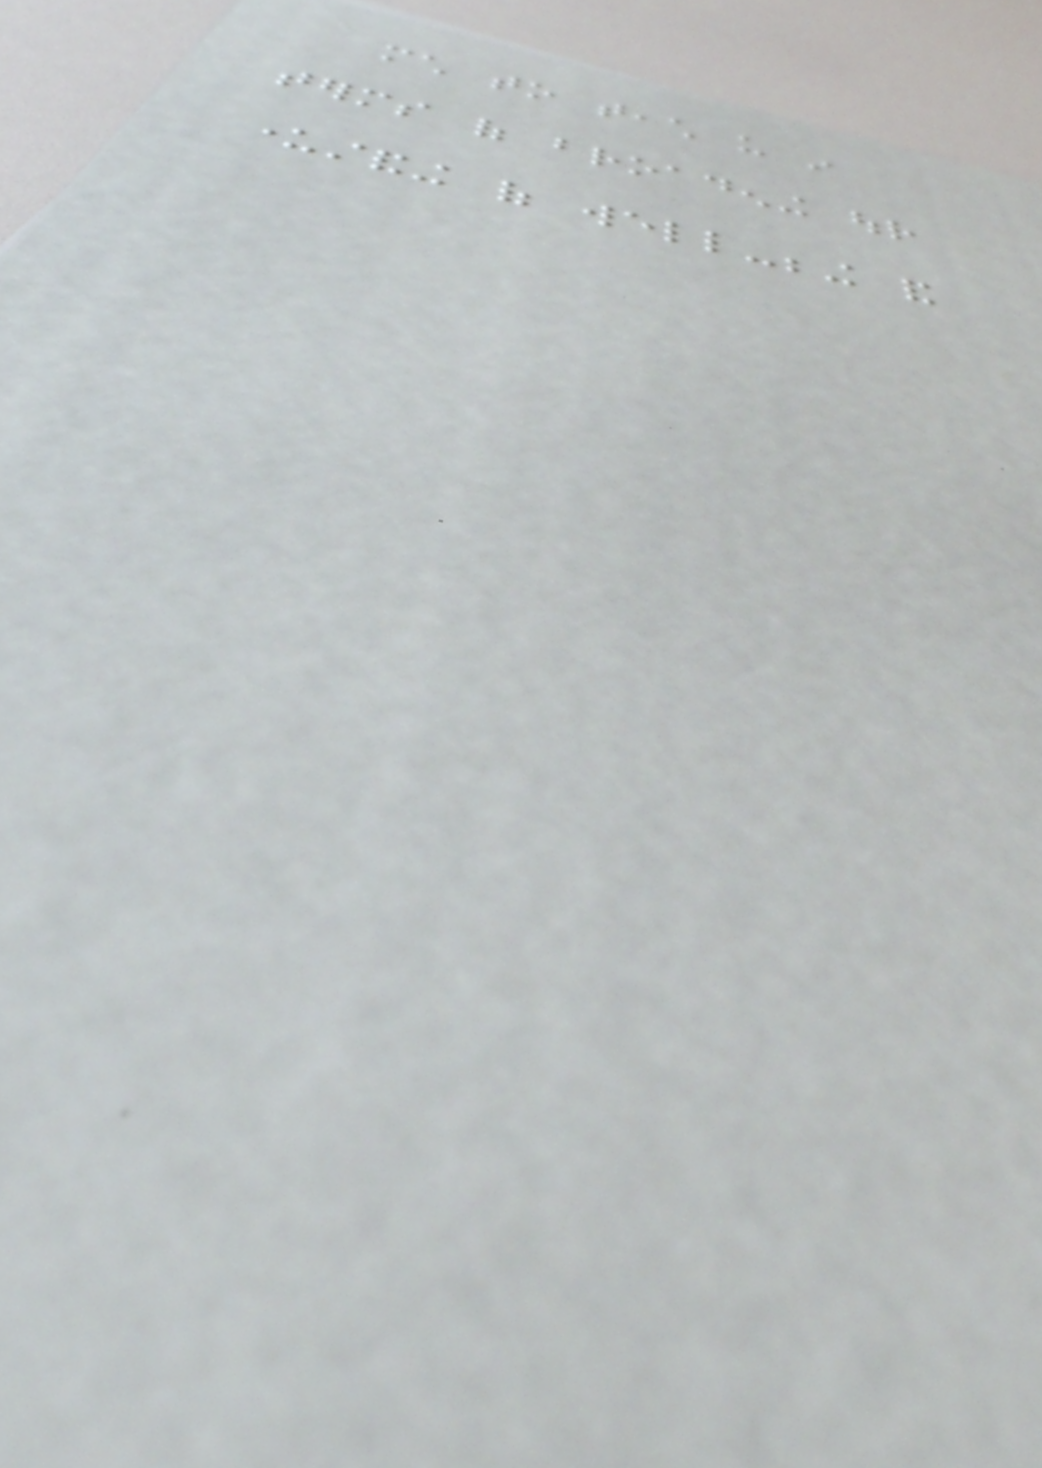much to teach us in
terms of broadening our
understanding of well-being and
